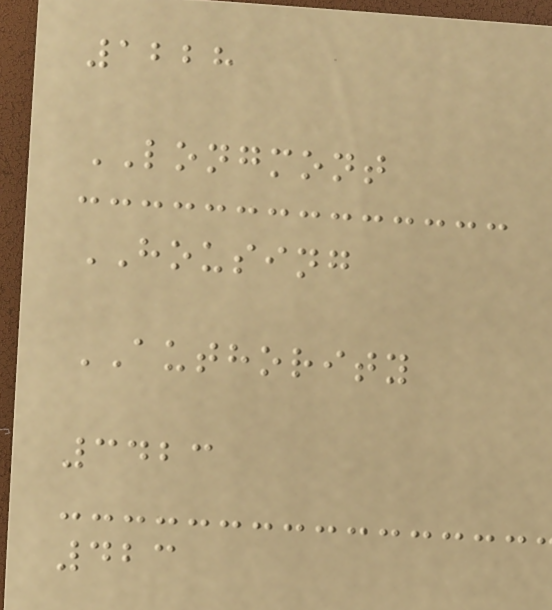1228
LONGMONT
HOUSING
AUTHORITY
3423
423
